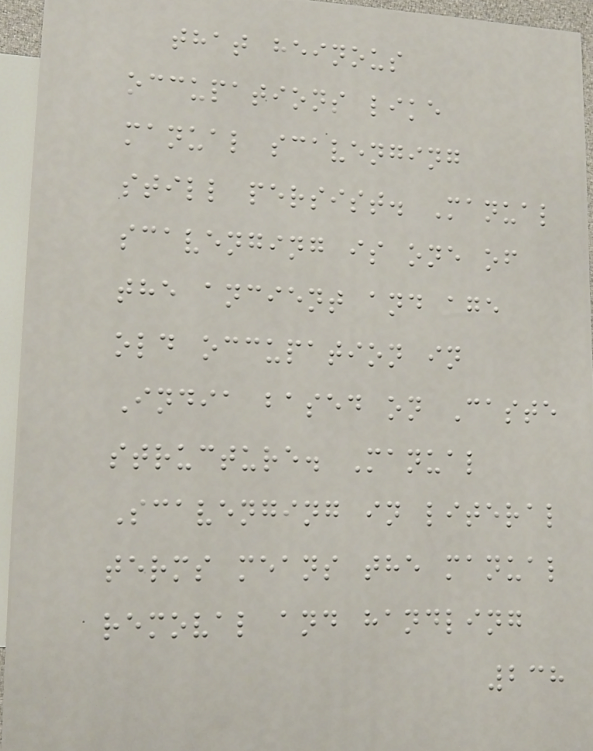that heinous
occupations like
manual scavenging
still persist. Manual
scavenging is one of
the ancient and age
old occupation in
India based on Caste
structure. Manual
Scavenging in literal
terms means the manual
removal and handling
238
